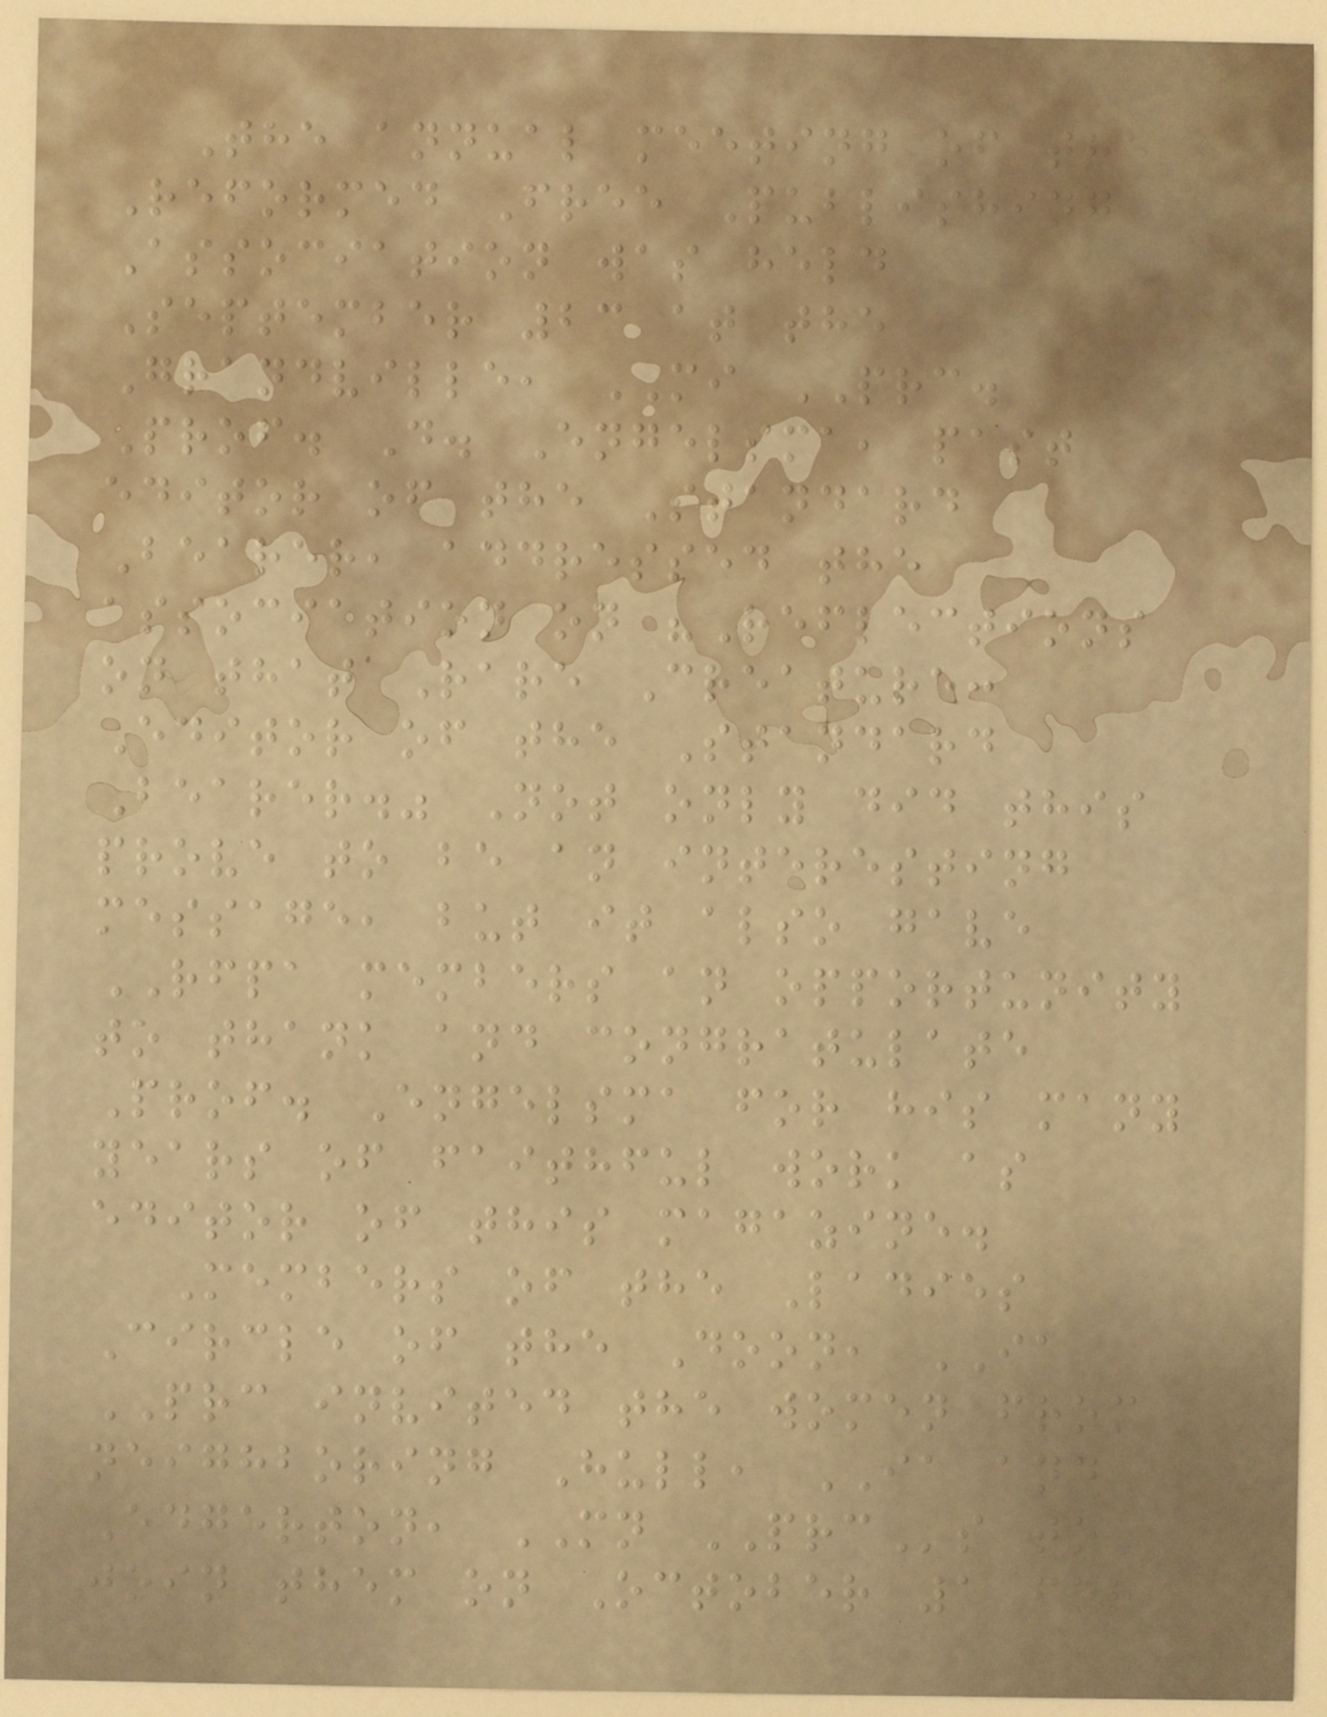The annual meeting of the
Reformed Free Publishing
Association was held
September 23 at the
Grandville, MI PRC.
Prof. D. Engelsma, past
editor of the Standard
Bearer, addressed the
association on "Reflections
on that Rare Creature:
Editor of the Standard
Bearer." Not only did this
prove to be an interesting
message, but it also gave
RFPA members an opportunity
to thank and congratulate
Prof. Engelsma for his many
years of faithful work as
editor of this magazine.
Members of the Ladies
Circle of the Doon, IA
PRC invited the women from
neighboring Hull, IA and
Edgerton, MN PRCs to
join them on October 1 for
